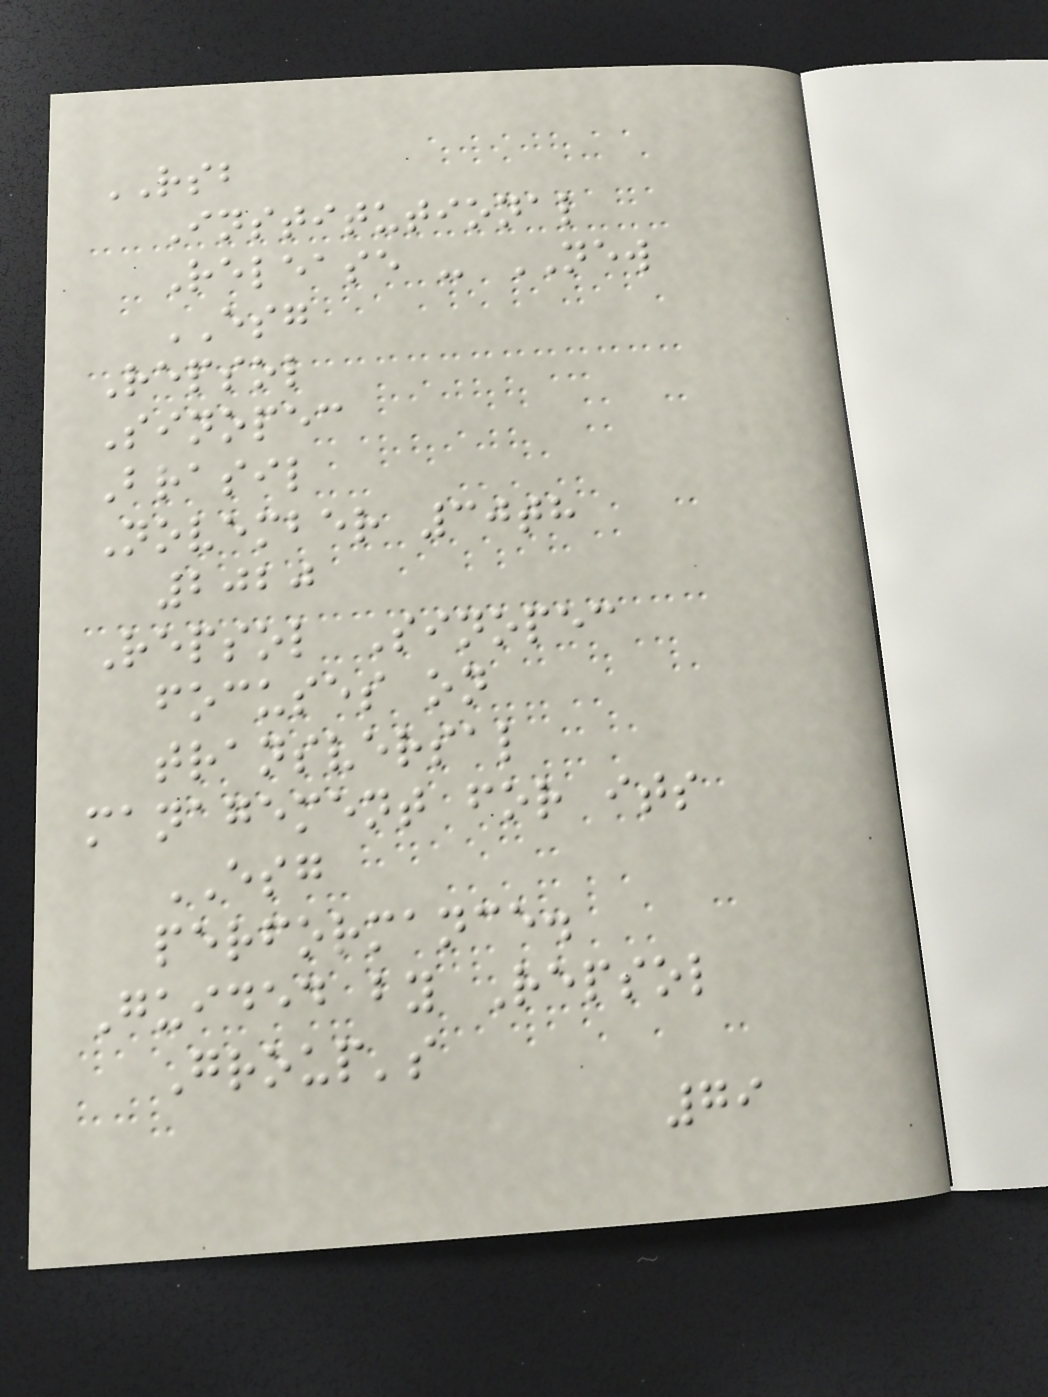RSB
Institutional
Release - NEW
ESG
Repsol
Sinopec
Brasil
November 30th
2020
Repsol Sinopec
focuses on
transversal
management for its
ESG
performance.
Guided by Repsol
Group's
79
